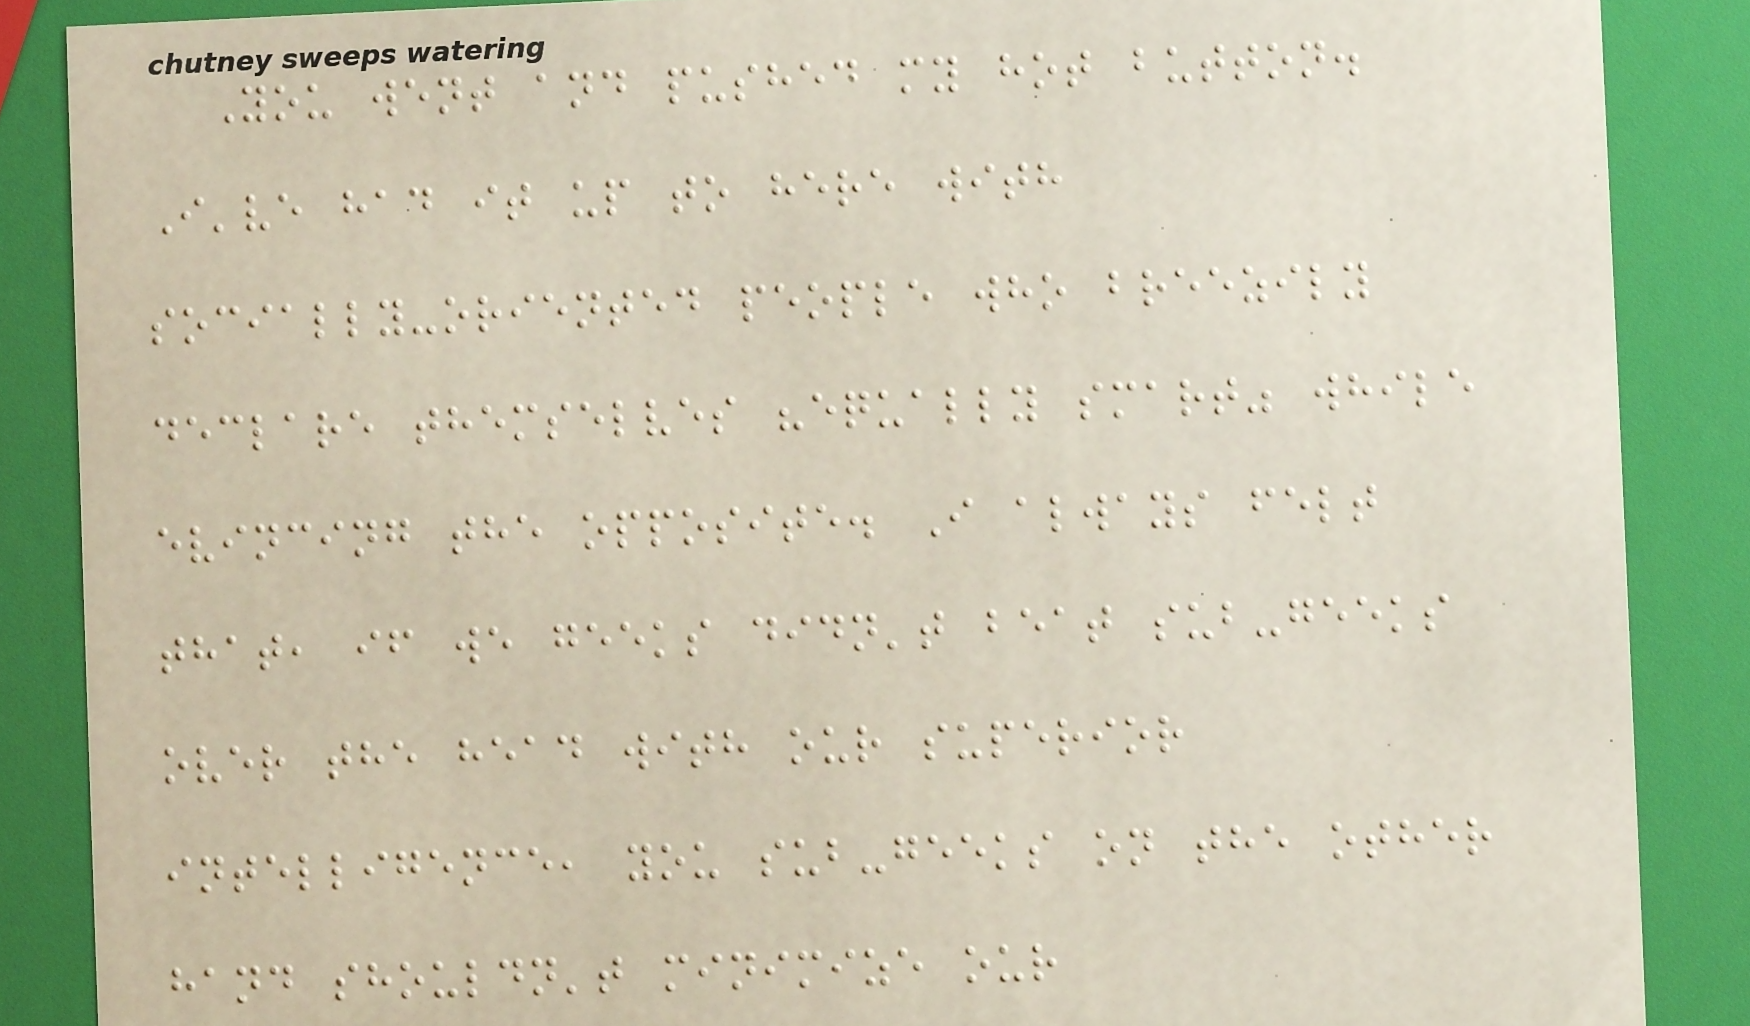You went and pushed my hot button.
I've had it up to here with
socially-oriented people who breezily
declare themselves "equally smart" while
evincing the opposite. I always felt
that, if we geeks didn't beat sub-geeks
over the head with our superior
intelligence, you sub-geeks on the other
hand shouldn't minimize our
